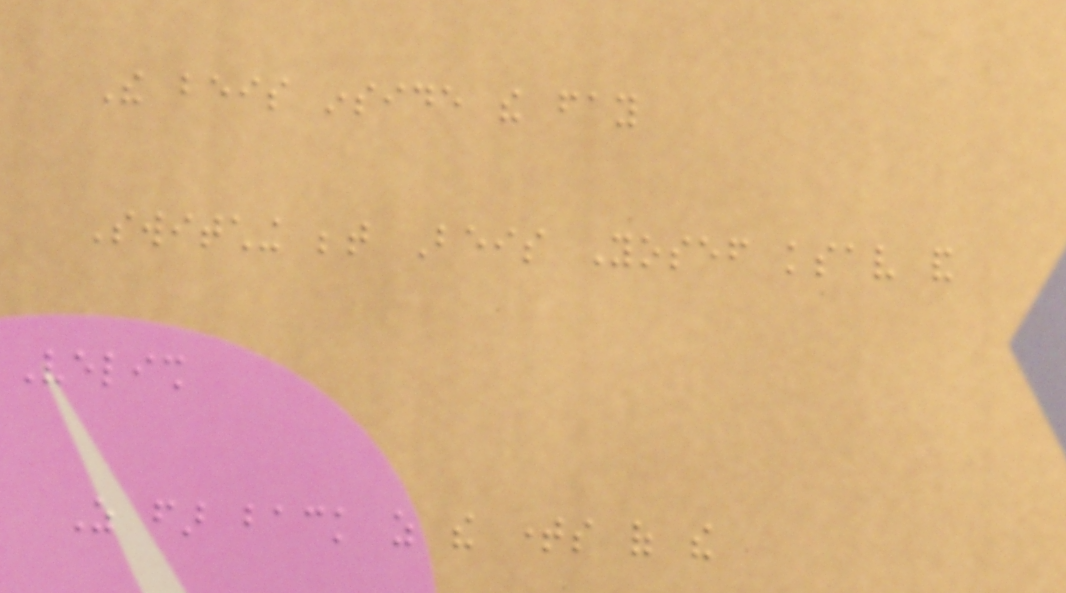The beis inside the fay
Switching between Beis Yosef ksav and
Velish
As far back as the times of the
